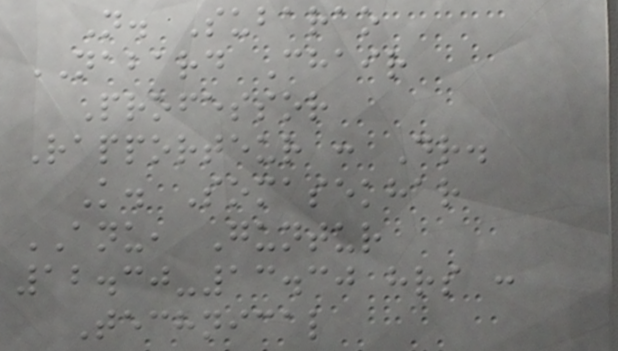N. Subarao
NABARD Chair
Professor
Rapporteur : Dr.
K. Somasekhar
ANU, Guntur
12.30-13.30 hrs :
Technical
